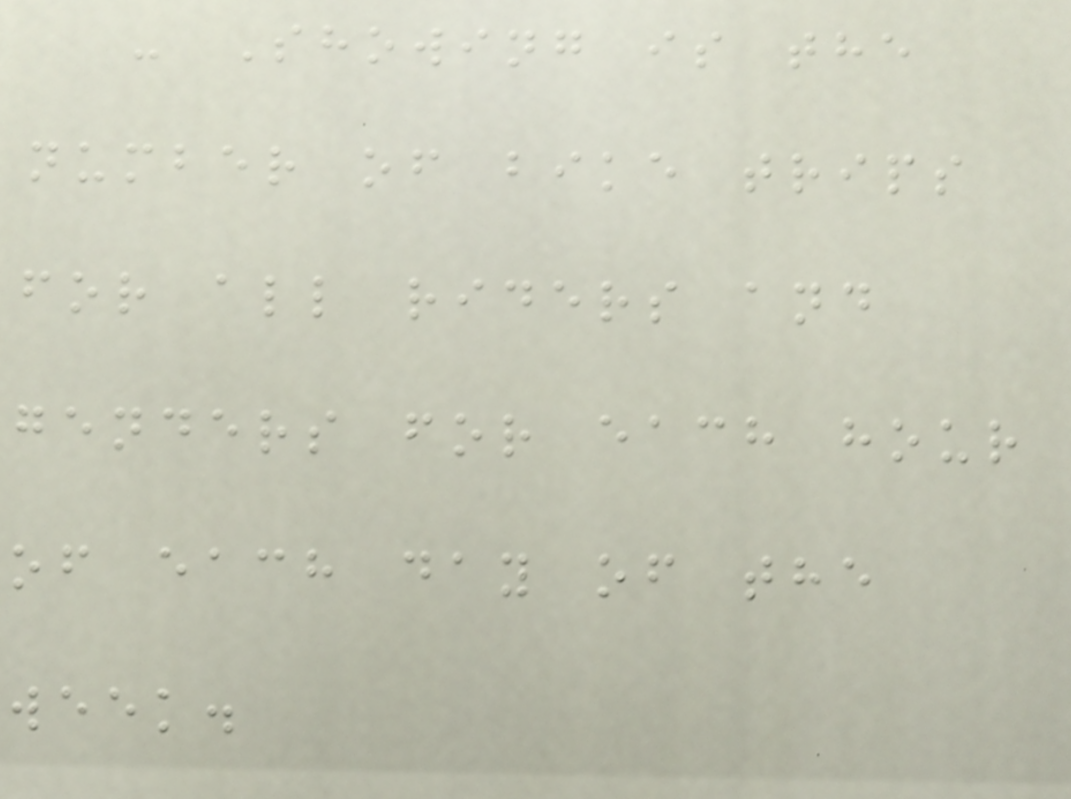- Showing is the
number of bike trips
for all riders and
genders for each hour
of each day of the
week.
